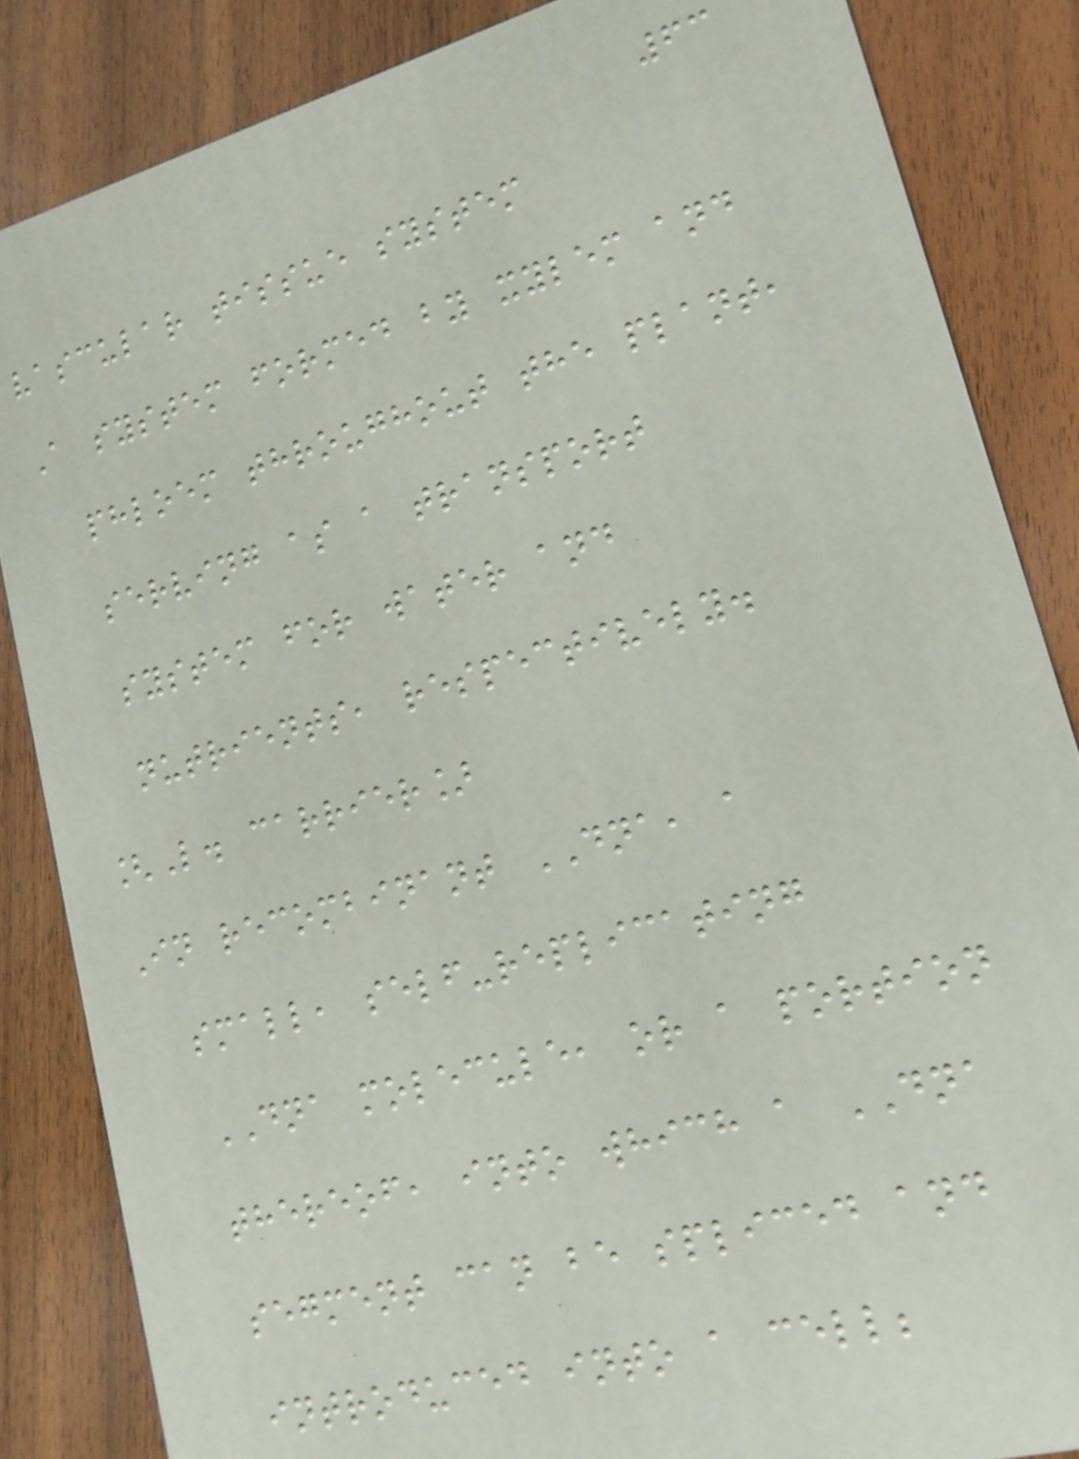63
vascular tissue system
A system formed by xylem and
phloem throughout the plant,
serving as a transport
system for water and
nutrients, respectively.
[L. carrier]
In recombinant DNA, a
small, self-replicating
DNA molecule, or a portion
thereof, into which a DNA
segment can be spliced and
introduced into a cell;
